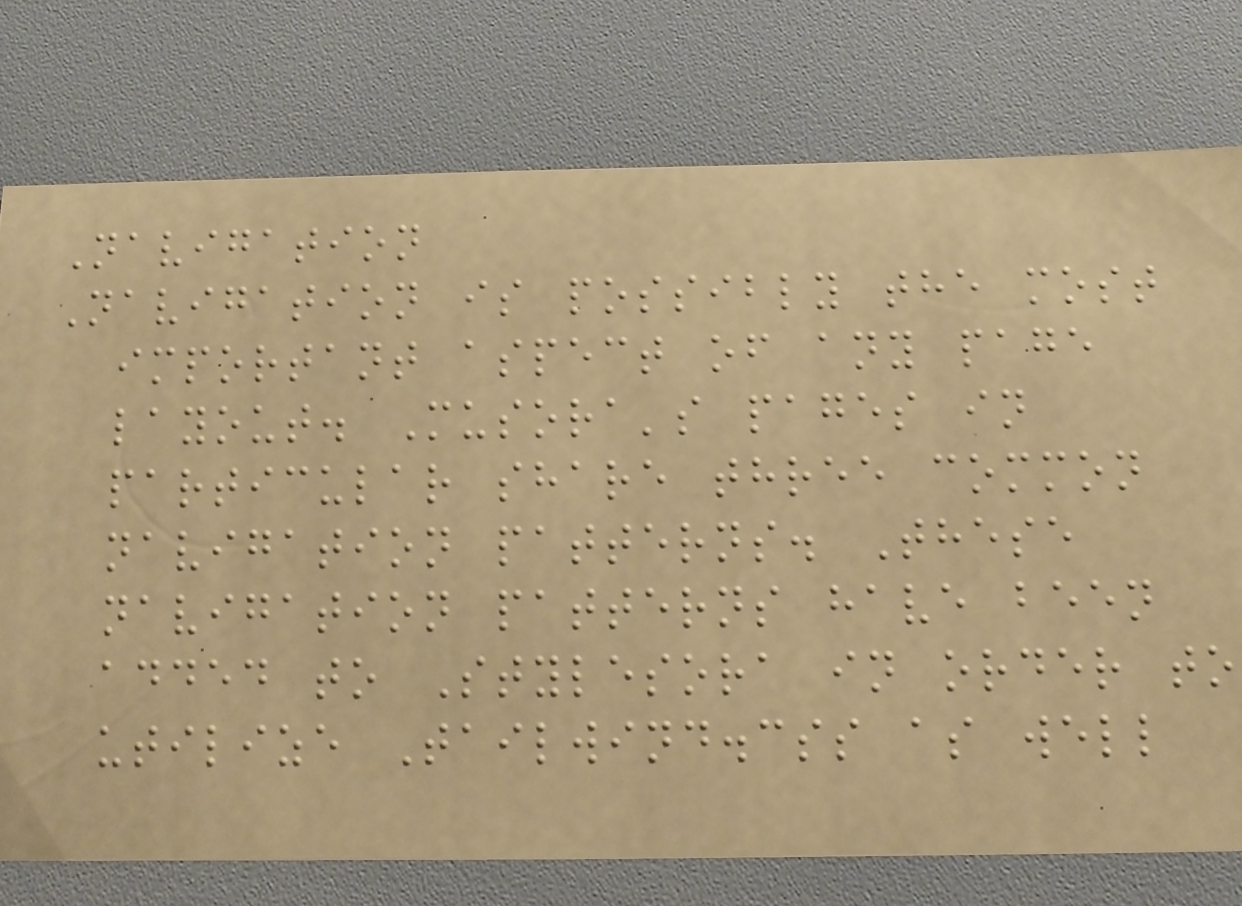Navigation
Navigation is possibly the most
important aspect of any page
layout. Musora's pages in
particular share three common
navigation patterns. These
navigation patterns have been
added to Stylesora in order to
utilize Tailwind.css as well
